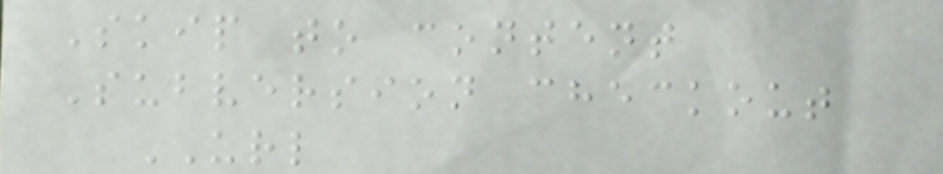Skip to content
Subversion checkout
URL
